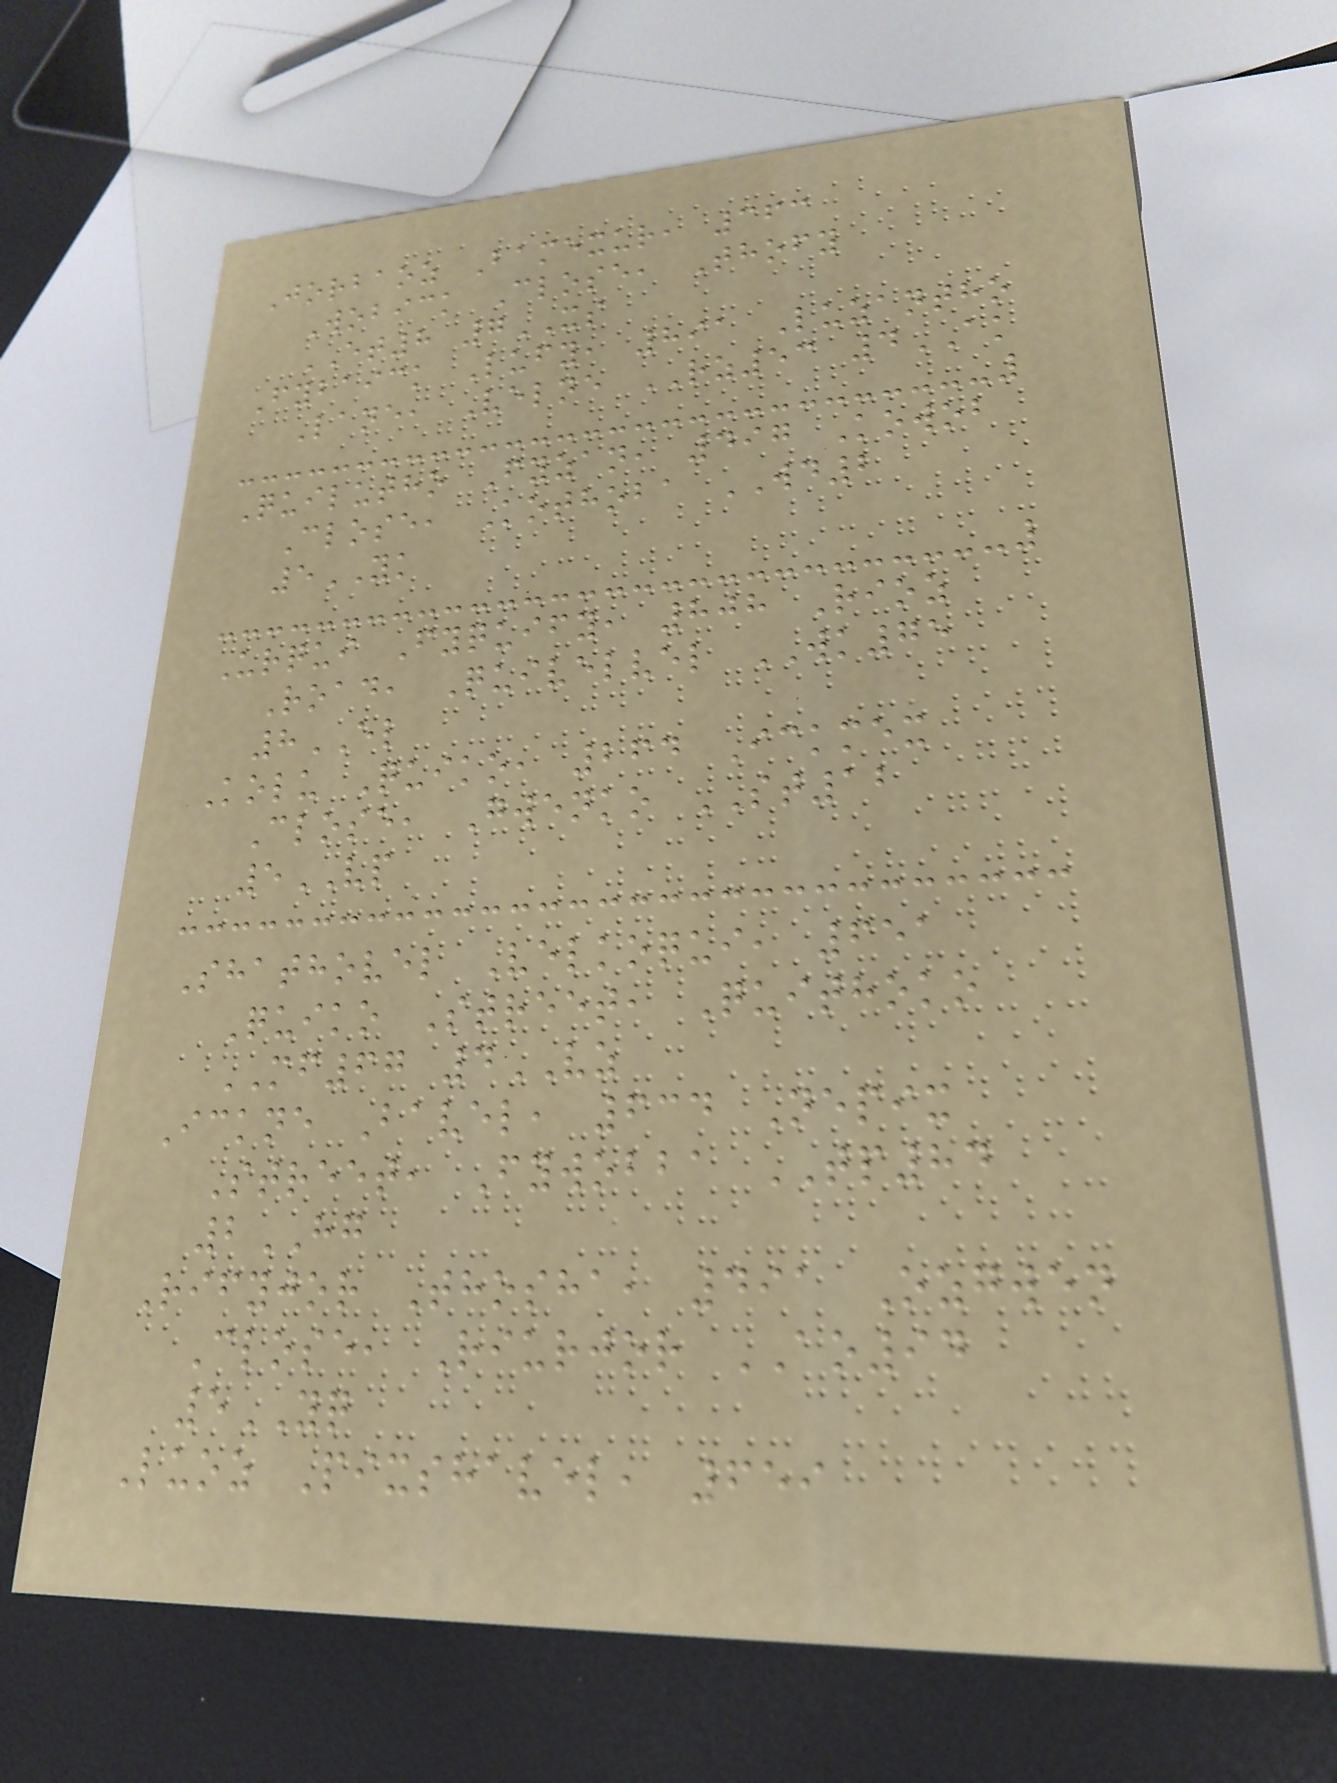Jorbaoz Bamexur, 363
Wobick Close, Thofy
ET8 7XS
Fybaick Lufy, 891 Luzantho
Lane, Velne RZ53 4AK
Quilutho Fyzan, 497 Kowob
Close, Kothoba WD2
5YK
Urqui Fyquify, 808 Rioz
Road, Quivelvel WK75
8EL
Kolu Quiko, 264 Ickmex
Close, Gwenko ST12
5VP
Shathovel Velkoqui, 651
Quiko Street, Quithoko
MF67 4VZ
Ickne Bavel, 634 Nepix
Street, Fywobba TP84
2HG
Rifyjor Thosha, 491 Ozgwen
Close, Riurjor AO94
5YQ
Luoz Pixshavel, 659
